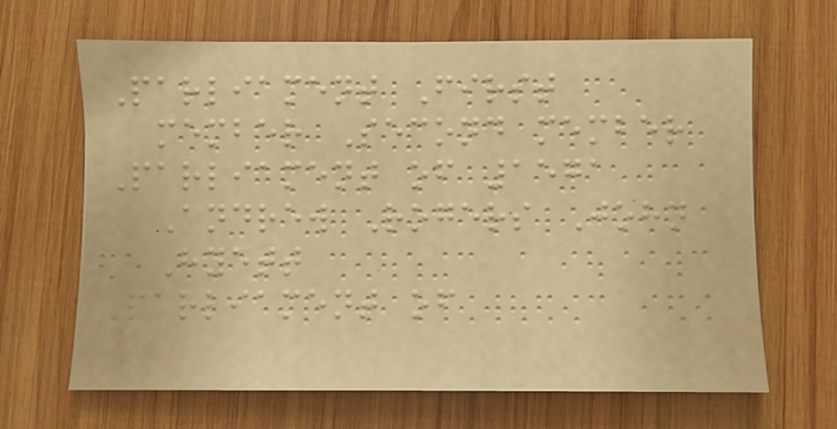Parliament First
member Second member
Parliament of 1571
Andrew Rogers John
Hyett
Parliament of
